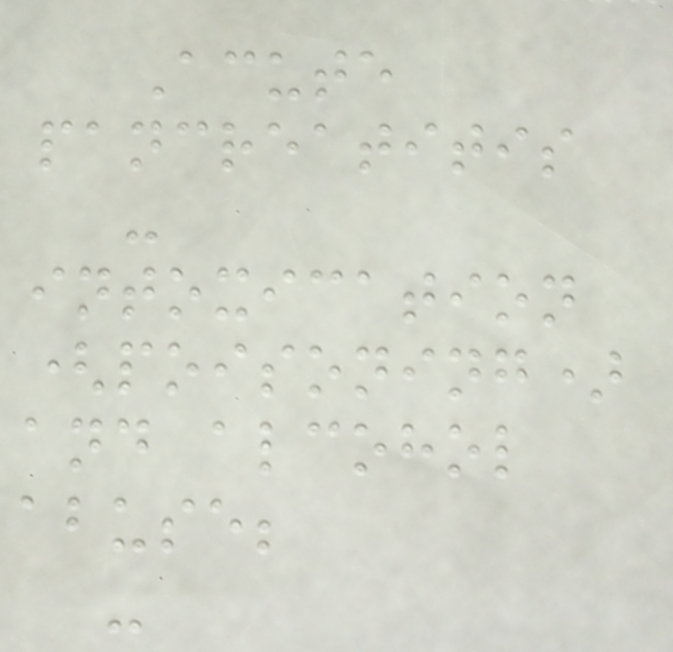Acute
pancreatitis
-
intoxication
(poisoning)
and alcohol
abuse;
-
